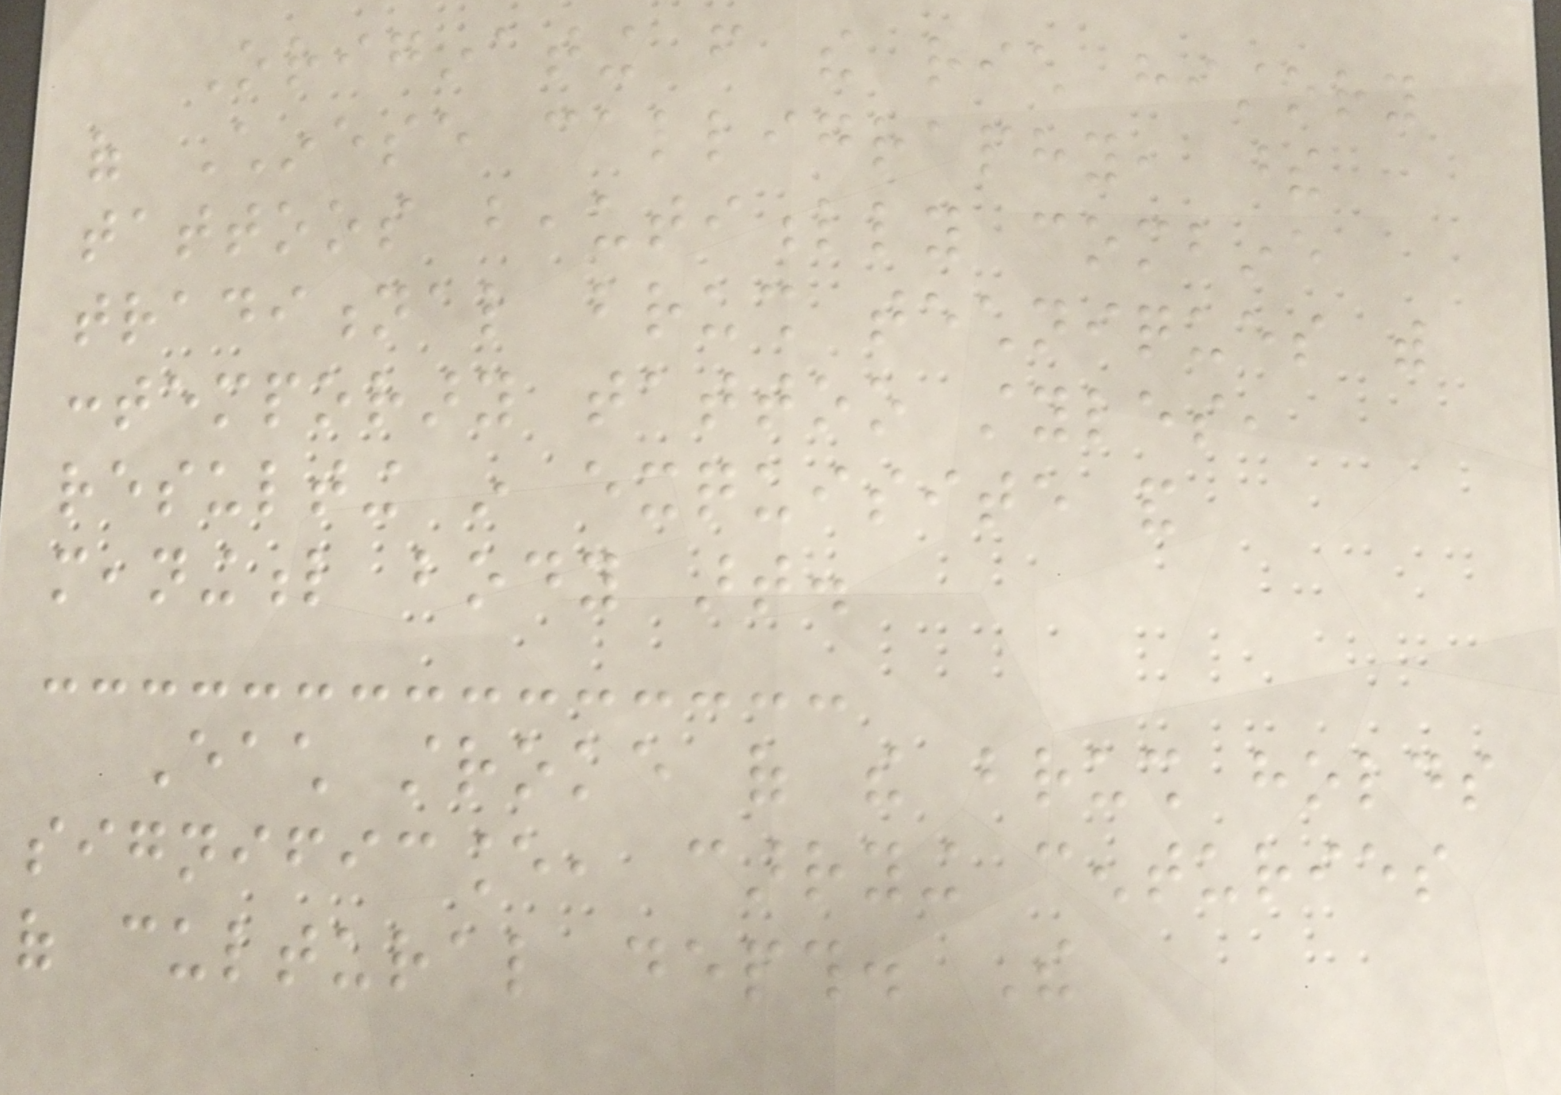Originating from the rich history
of Chinese calligraphy, these
tattoos beautifully combine
traditional brush techniques with
contemporary tattoo styles,
resulting in exquisite and
meaningful body art.
Each stroke of the brush holds
significance, carrying centuries
of cultural depth. The
